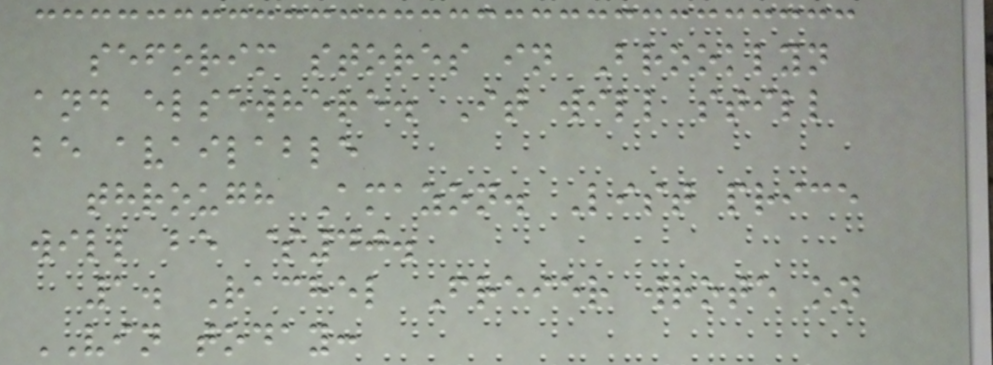seforim stores in Brooklyn
and elsewhere. It will still
be available
through Amazon. List price
will be $40.
1. Rachel Freier wrote on
VIN today:
